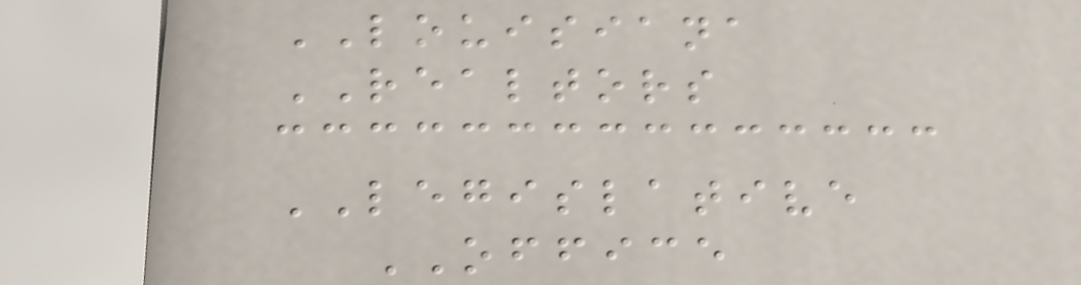LOUISIANA
REALTORS
LEGISLATIVE
OFFICE
